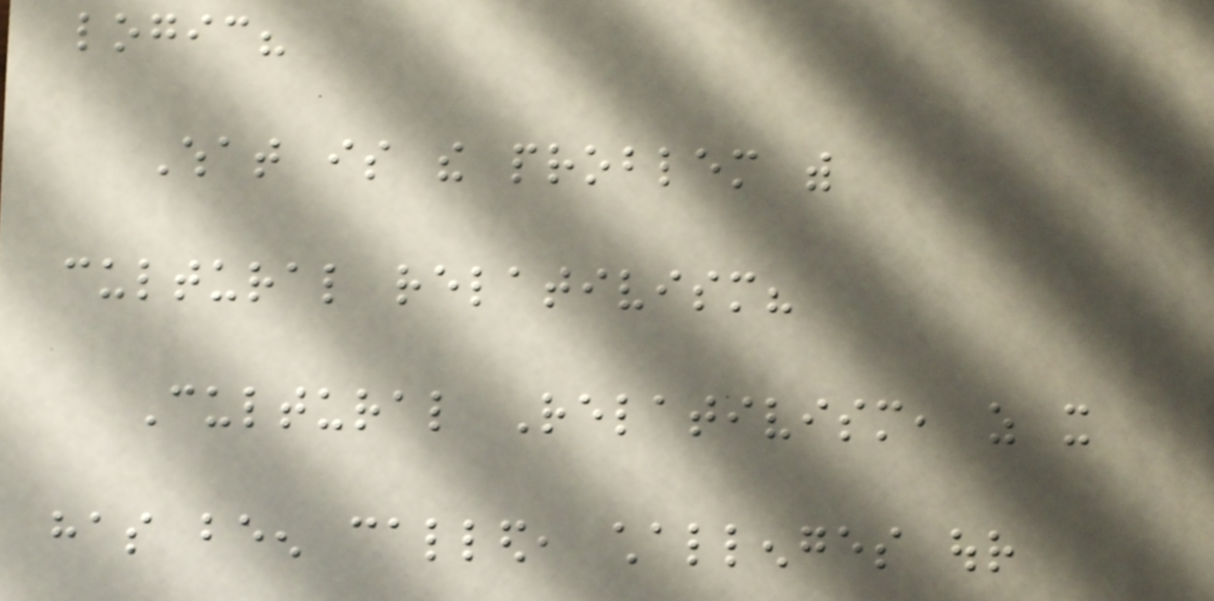logic?
What is the problem with
cultural relativism?
Cultural Relativism, as it
has been called, challenges our
